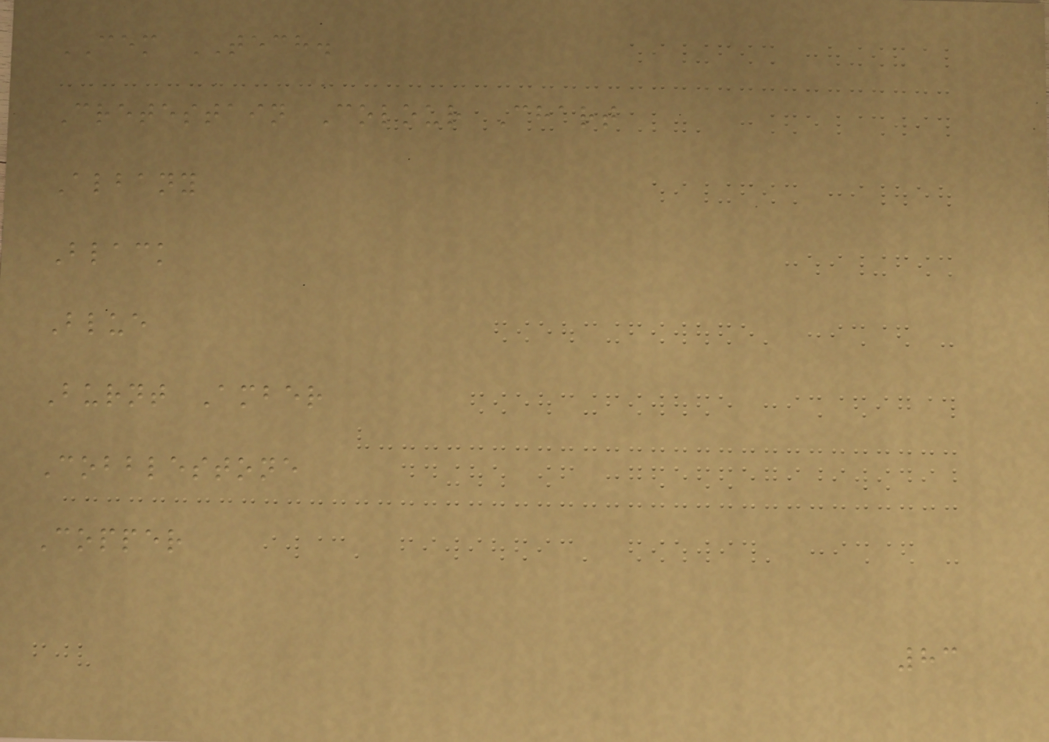CEM TECH.
Cretestain Colour Chart
Albany
Black
Blue
Burnt Amber
Cobblestone
Copper
83
